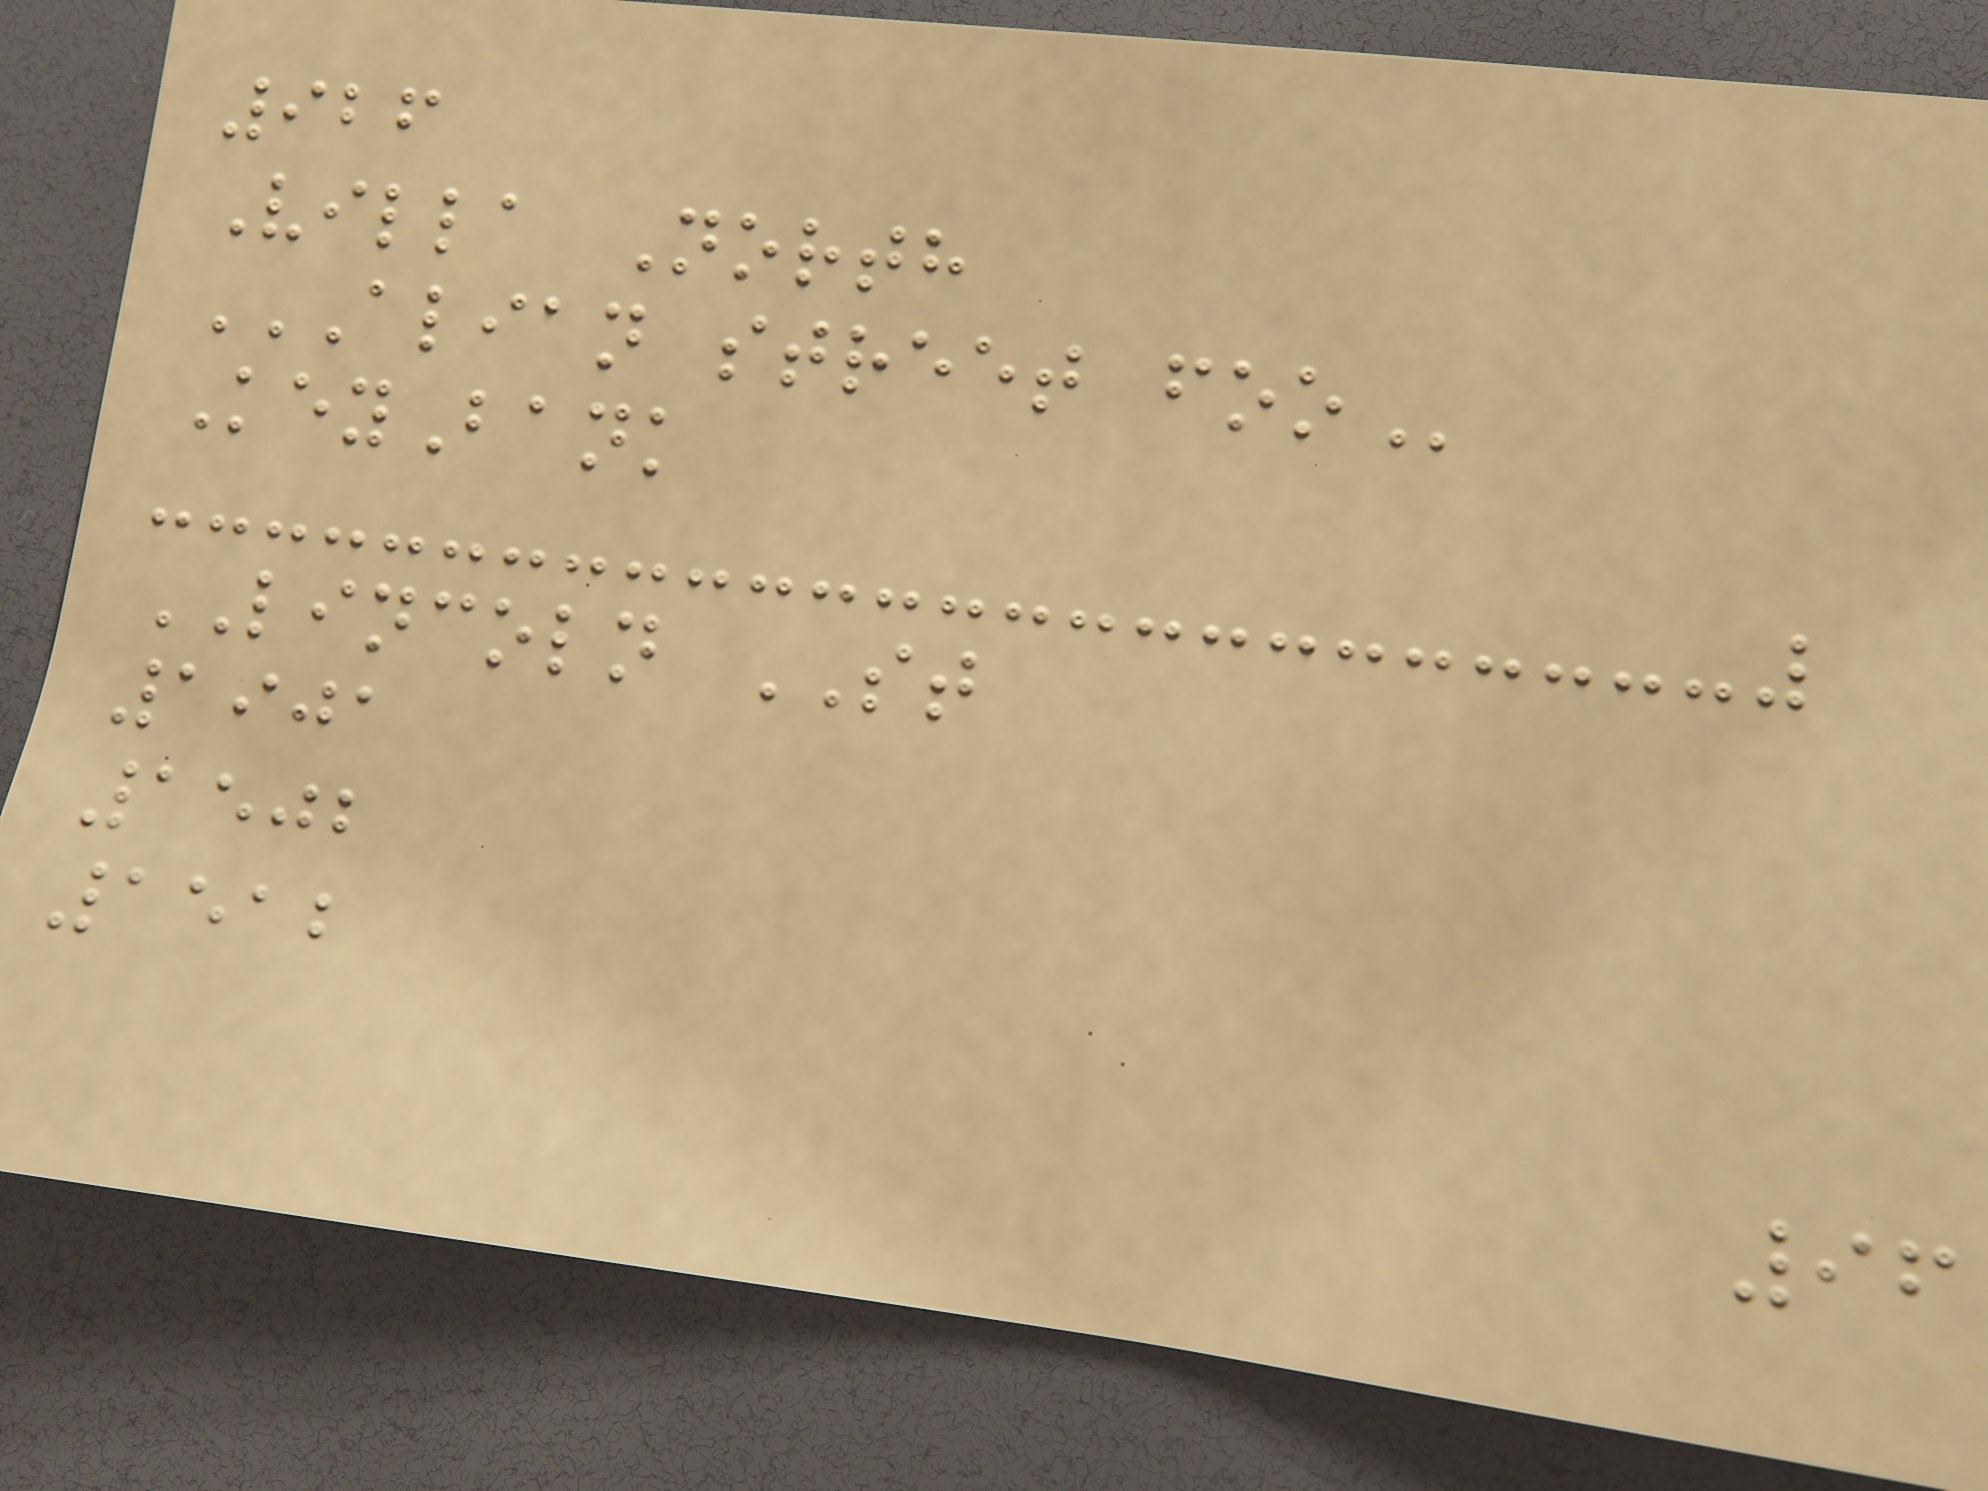926
Villa North
ALIAN STREET FOO
KeyBank
LINCOLN ST
1901
1502
1512
96
